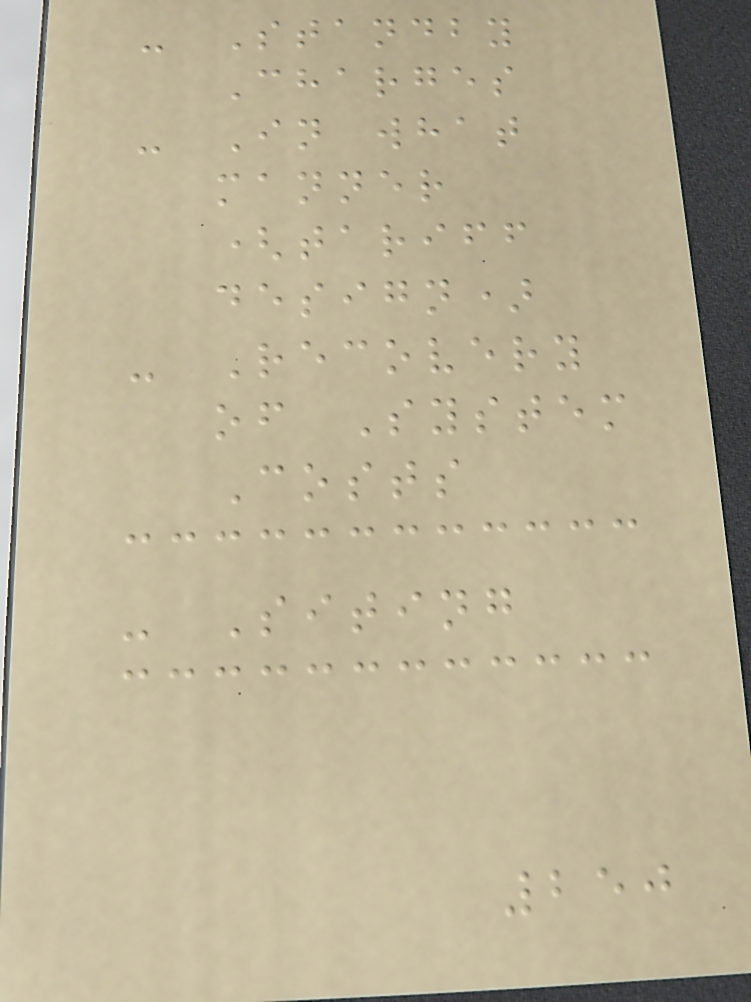- Standby
Charges
- In what
manner
(tariff
design)
- Recovery
of System
Costs
- Siting
250
